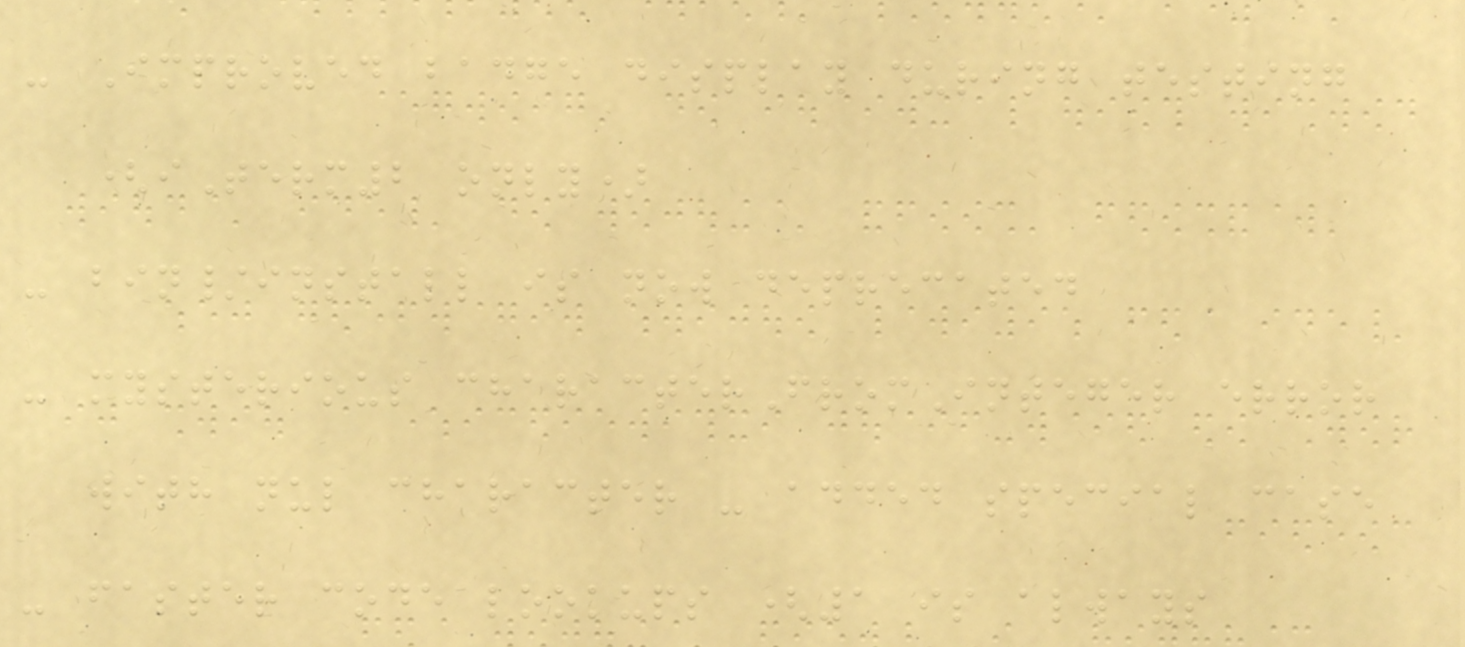- Improved badge display during testing
(iTerm2 only)
- bin/install is now deprecated
- mysterious characterFromInteger error
with nul character - added special case
- faster code lookups (1 is always
